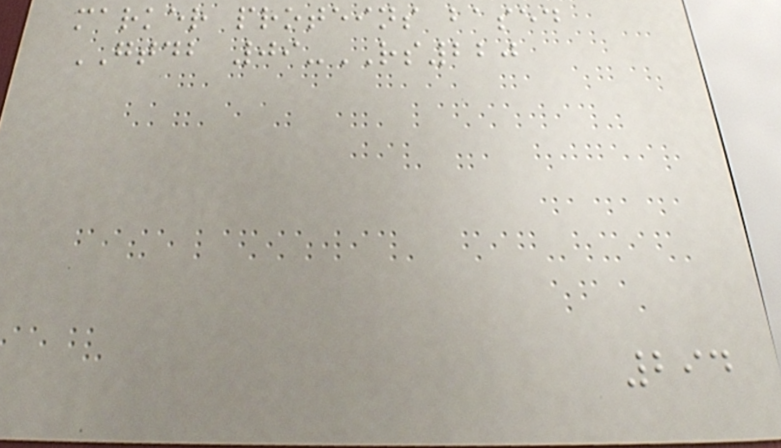marker proteins based
GTDB 09-RS220
294
